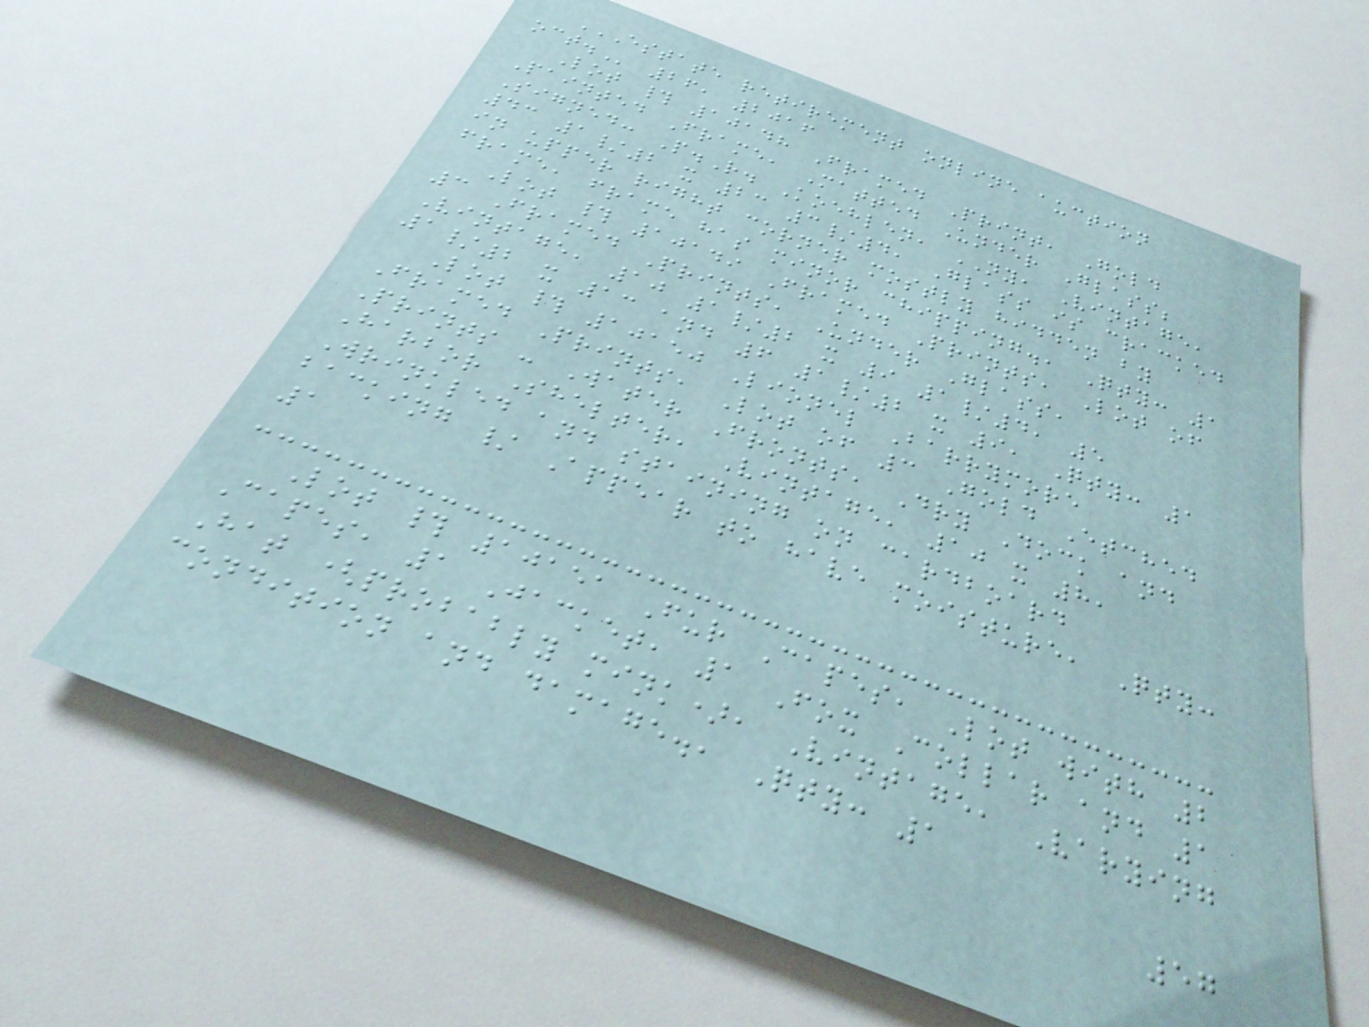ESTATE RETIREMENT ONLINE AUCTION
OCT. 26, 2016
Lot # 10148 Framed Print, Gold
Painted Frame, Matted Under Glass;
Signed: P.R. Koehlen, NY, Vintage,
43 1/2 x 23 3/4, Glass is cracked
in upper right corner mostly hidden by
frame, frame has minor chipping., Qty: 1
Lot # 10149 Framed Prints, Lot of
3 Framed Prints, Under Glass,
Vintage, 10 1/2 x 9 1/4, 5
1/2 x 13 and 6 1/2 x 9, Qty: 1
Lot # 10150 Lionel Barrymore
Framed Prints, Lot of 3 Gold Etched
Prints - Water Fronts, Dry Dock and
Harbor Shelter, Vintage, 10 x 8,
Wrinkled and staining on cardboard
backing / Appear to have moisture, Qty:
1
Lot # 10151 Fur Capes, Lot with 2
Capes, 1 Jacket, 1 Fox Collar and 1
Hat (probably mink), Vintage, Varying
condition and damage., Qty: 1
57
